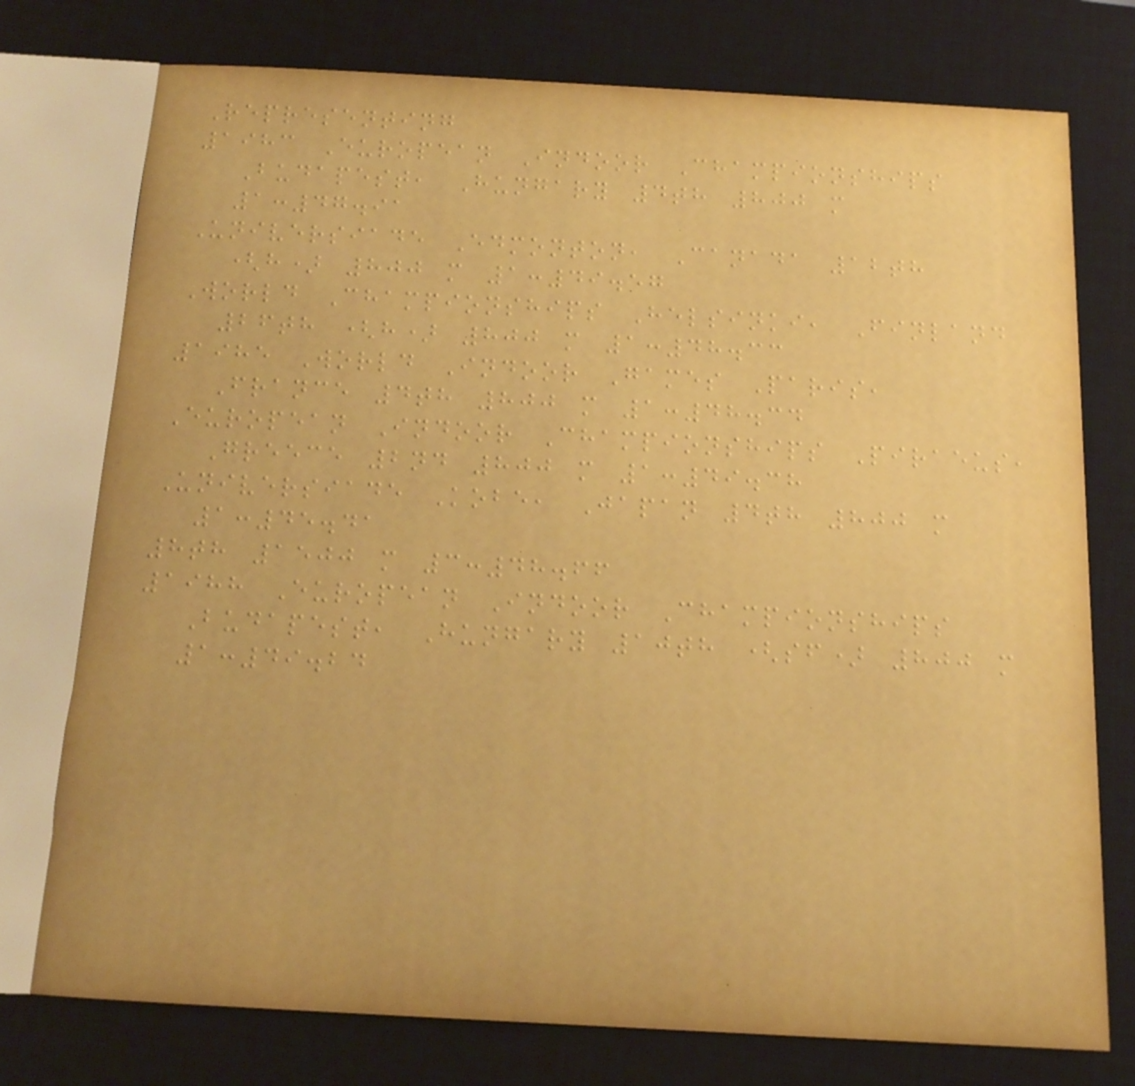Representing
1983 European Indoor Championships
Budapest, Hungary 4th 800 m
1:47.91
Universiade Edmonton, Canada 12th
(h) 800 m 1:49.57
World Championships Helsinki, Finland
26th (h) 800 m 1:48.33
1985 World Indoor Games Paris,
France 4th 800 m 1:48.34
European Indoor Championships Piraeus,
Greece 2nd 800 m 1:49.38
Universiade Kobe, Japan 4th 800 m
1:45.41
8th 1500 m 3:48.66
1988 European Indoor Championships
Budapest, Hungary 10th (sf) 800 m
1:49.24
